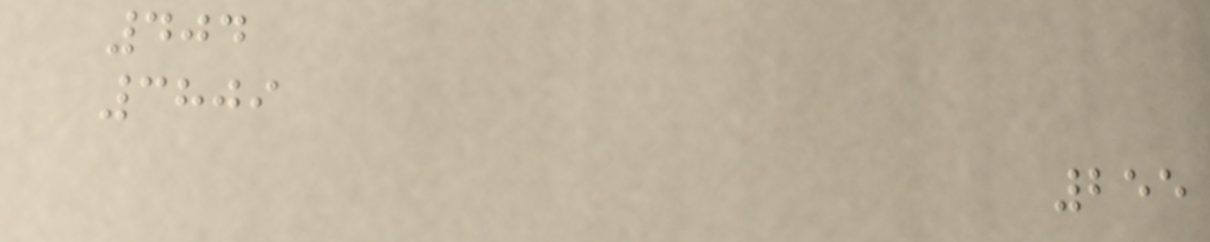404
3809
255
